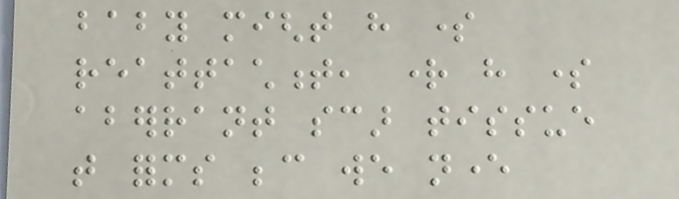baby might have some
reattachment, right have some
aberrant scar tissue
that forms because we never
